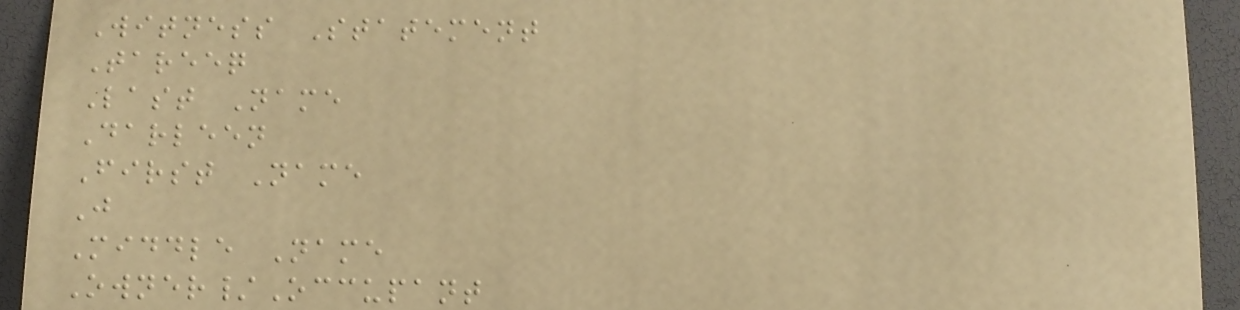Witness Statement
Tareeq
Last Name
Darleen
First Name
J
Middle Name
Owner/Occupant
